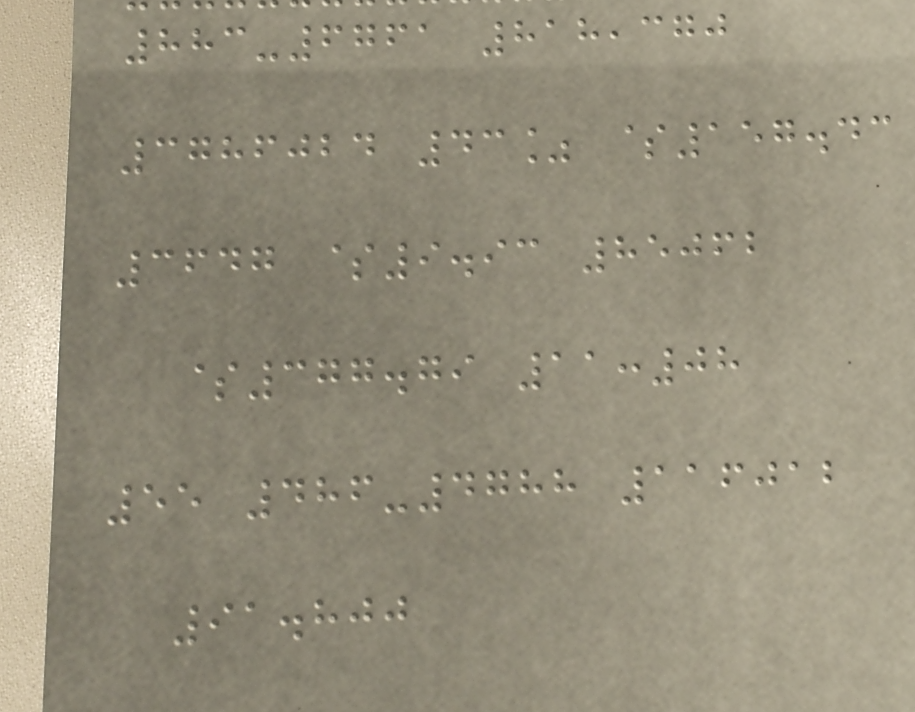883-6761 818,370
3786024 43% $157.43
3647 $9.93 85062
$377.79 11:08
55 486-4788 116012
91.800
